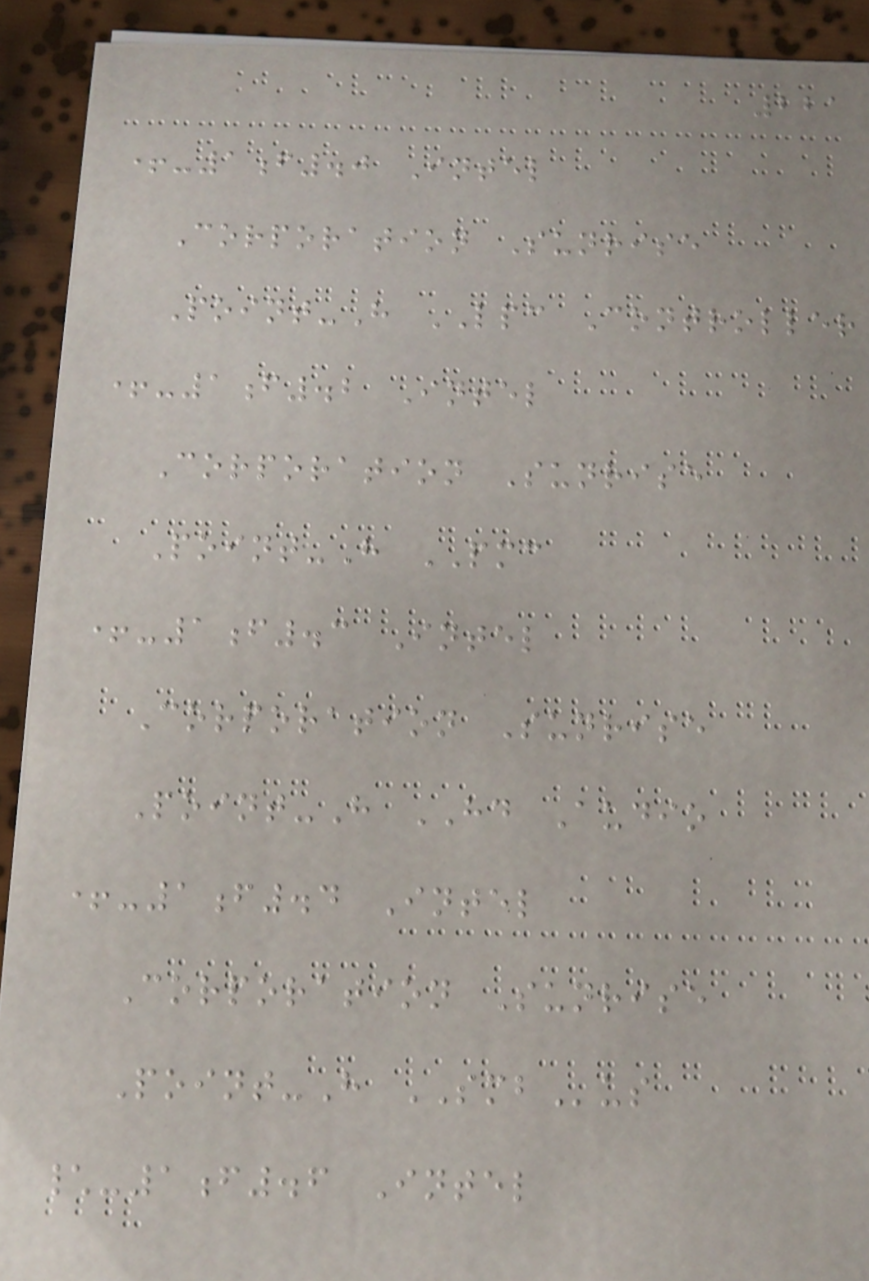221
+-1f.0 Intel
Corporation Sunrise
Point-H LPC Controller
+-1f.2 Intel
Corporation Sunrise
Point-H PMC
+-1f.3 Intel
Corporation Sunrise
Point-H HD Audio
+-1f.4 Intel
Corporation Sunrise
Point-H SMBus
\-1f.6 Intel
